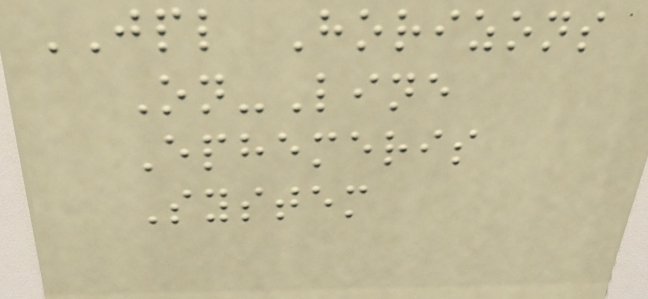JPL Horizons
On-Line
Ephemeris
System
